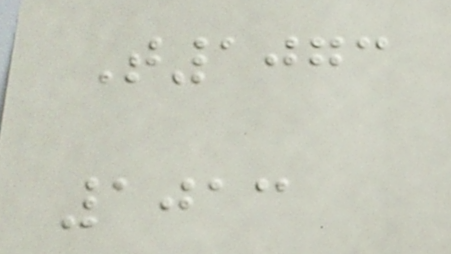T1073
1013
